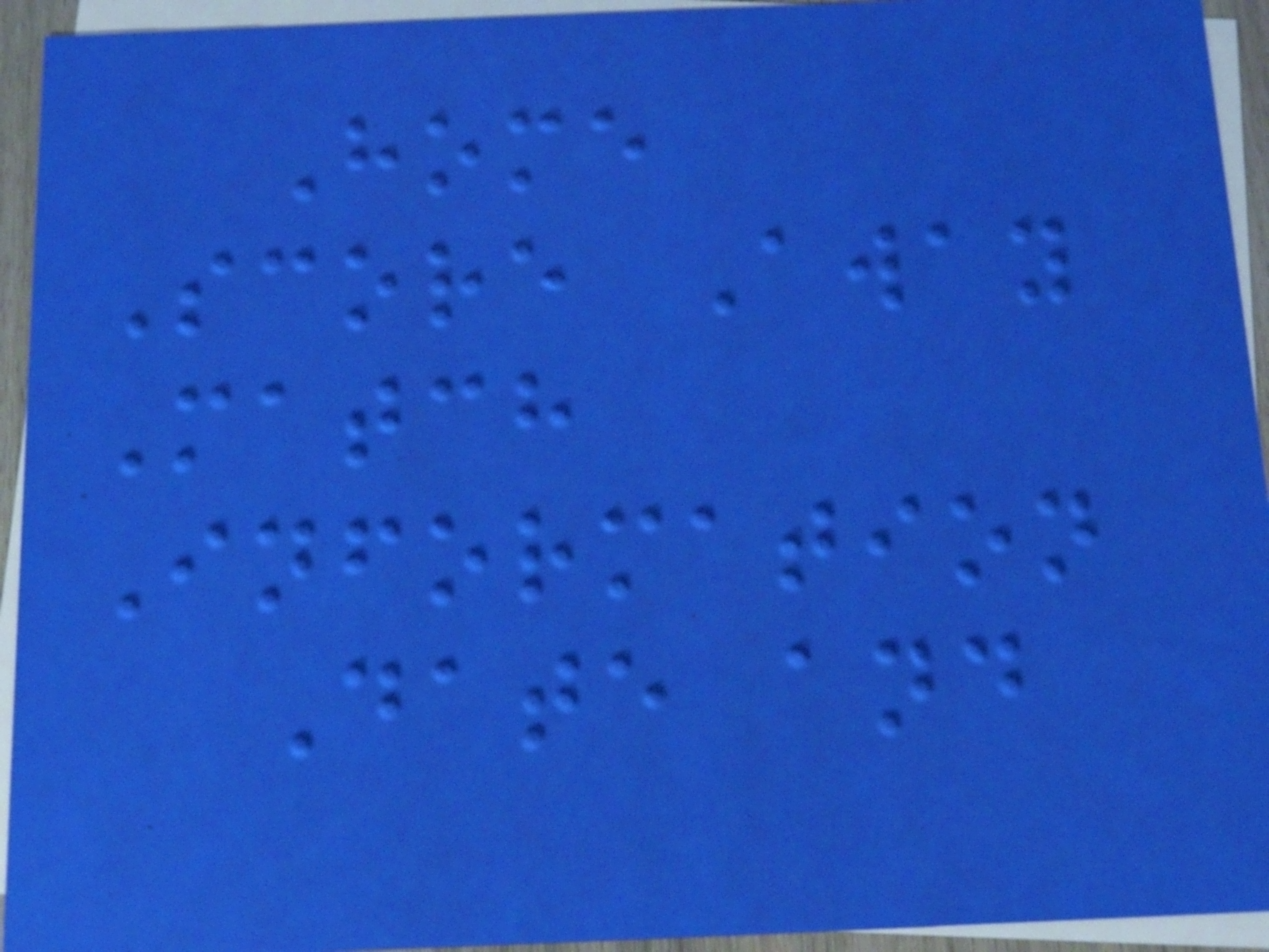Home
Score Away
Match
Information
Date and
